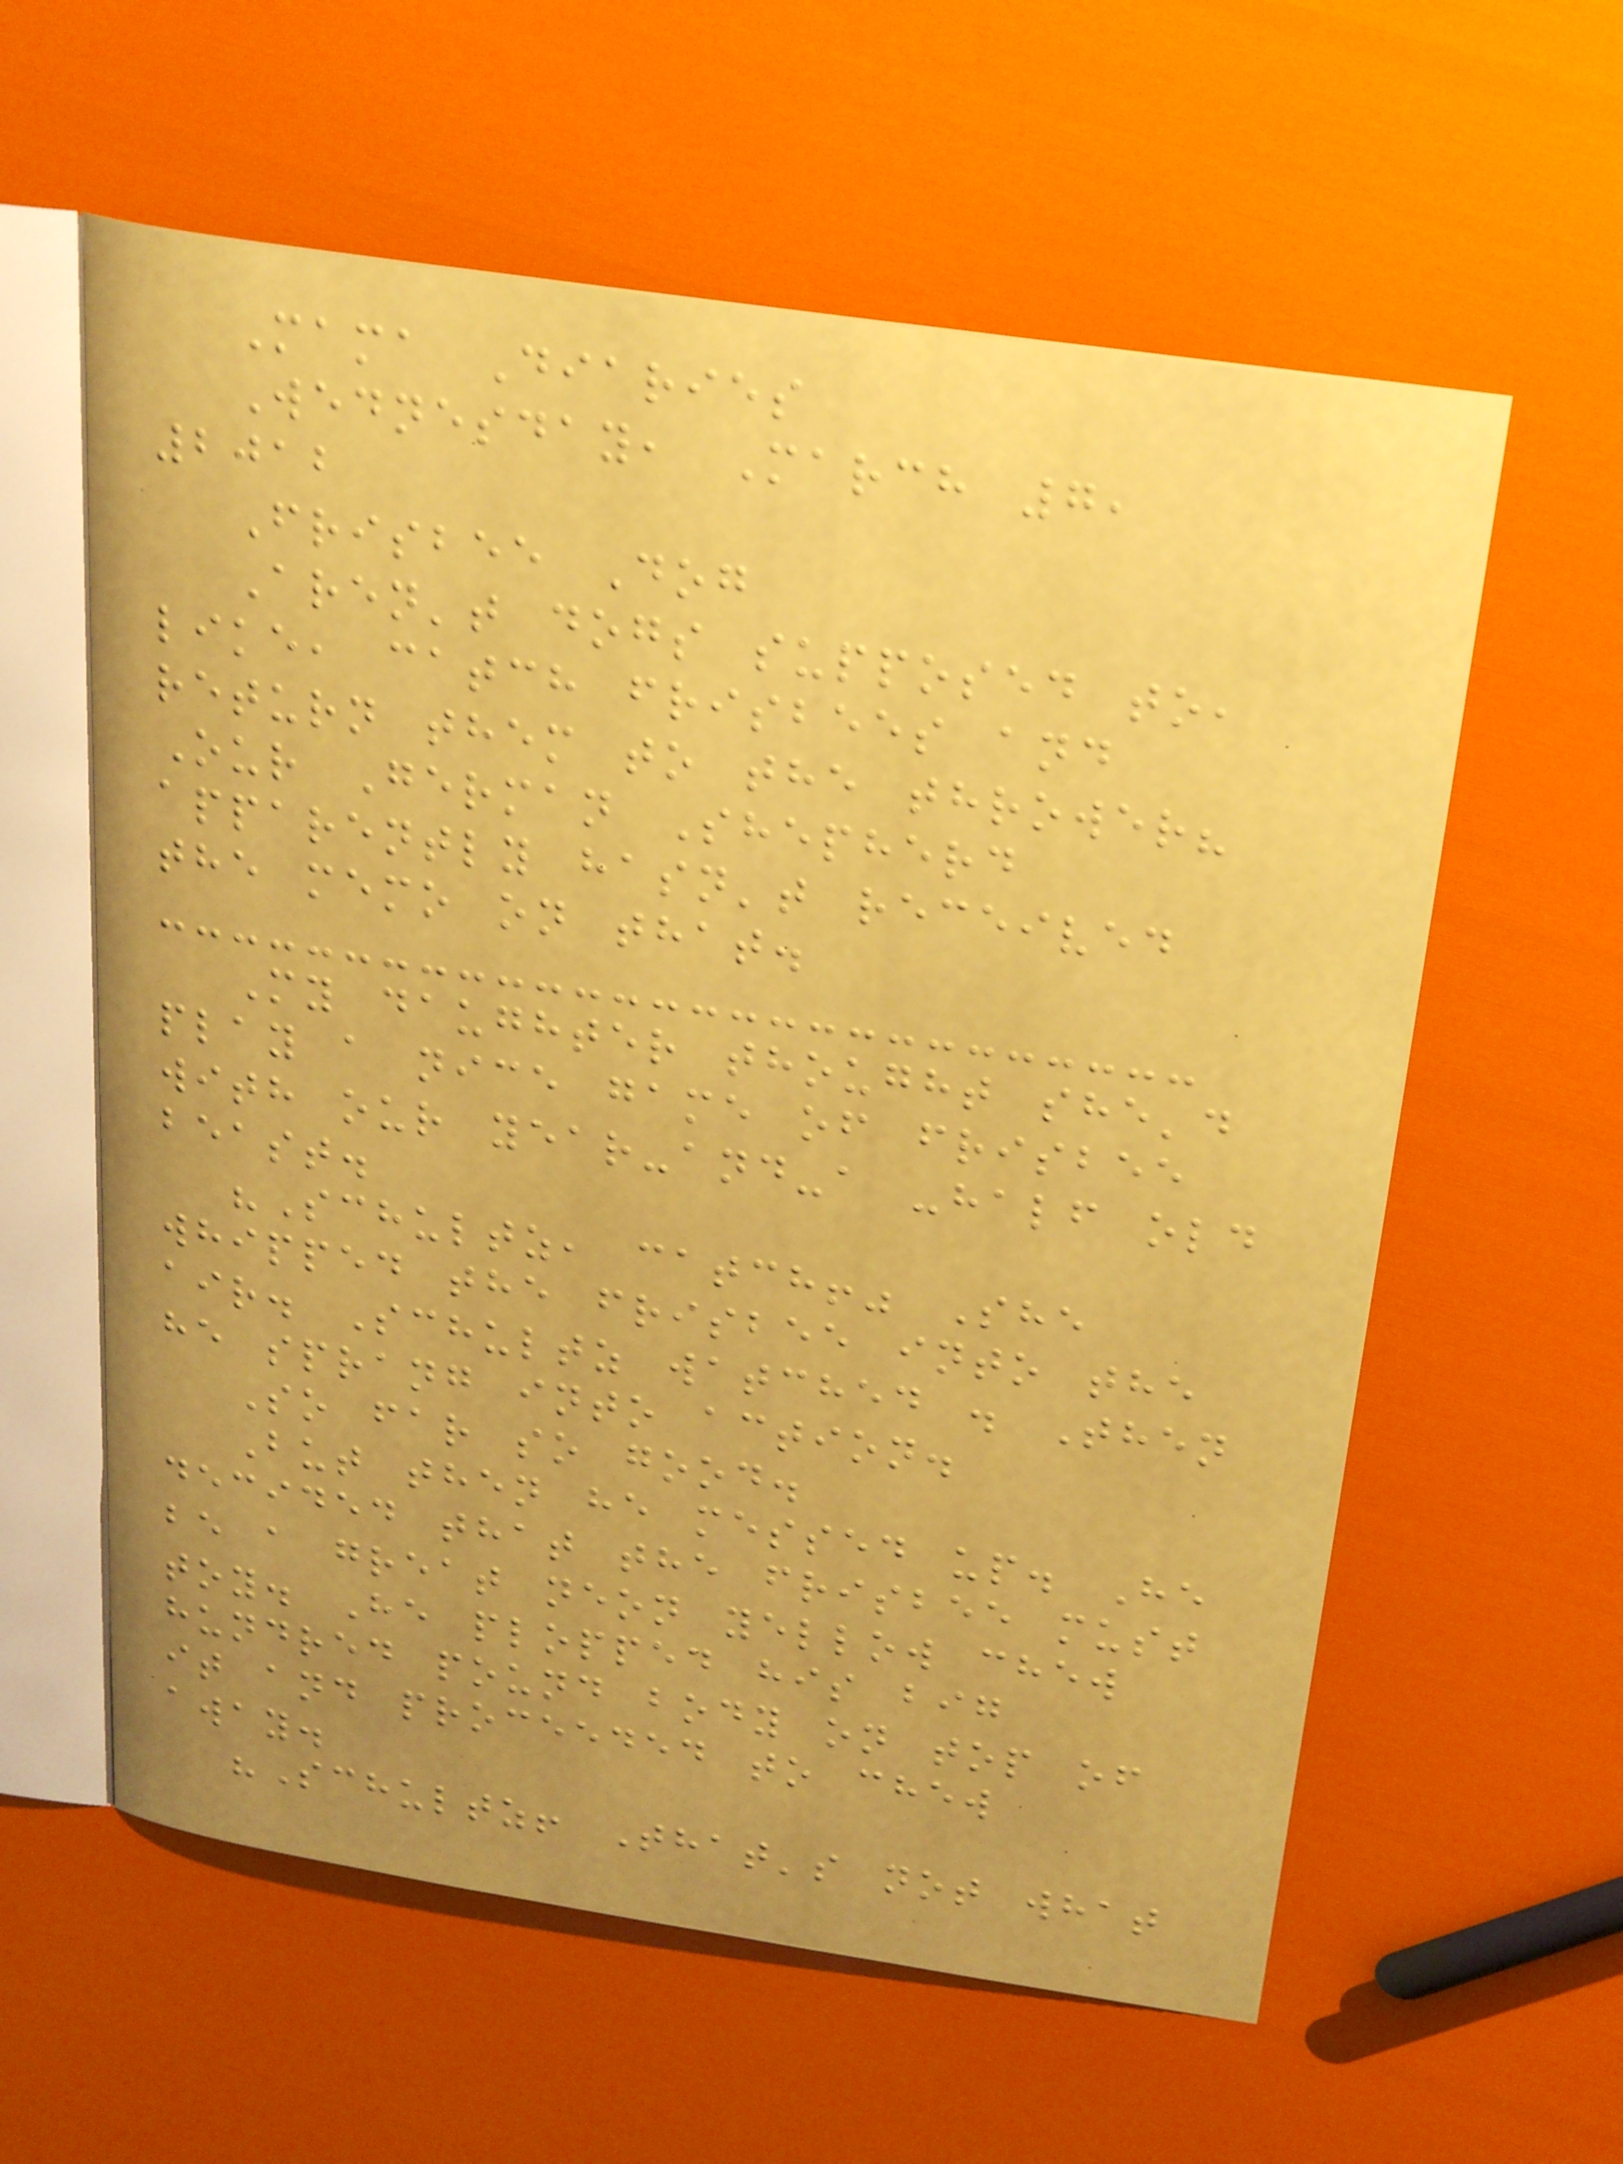Mama Diaries
Wednesday, March 7,
2012
Frisbee Dog
Aren't dogs supposed to,
like, catch frisbees and
return them to the thrower?
Our German Shepherd
apparently hasn't received
the memo on that.
My daughter thought she'd
play a nice game of frisbee
with our year-and-a -half old
beast.
"Schultz, catch!" She
whipped the frisbee into the
air. Schultz watched . Then
he sprang into action.
So far so good.
But then he messed up. He
decided that the frisbee must
be a great neon yellow chew
toy. He plopped his big
hundred pound body on top of
it and proceeded to chew
away.
"Schultz! That's not what
